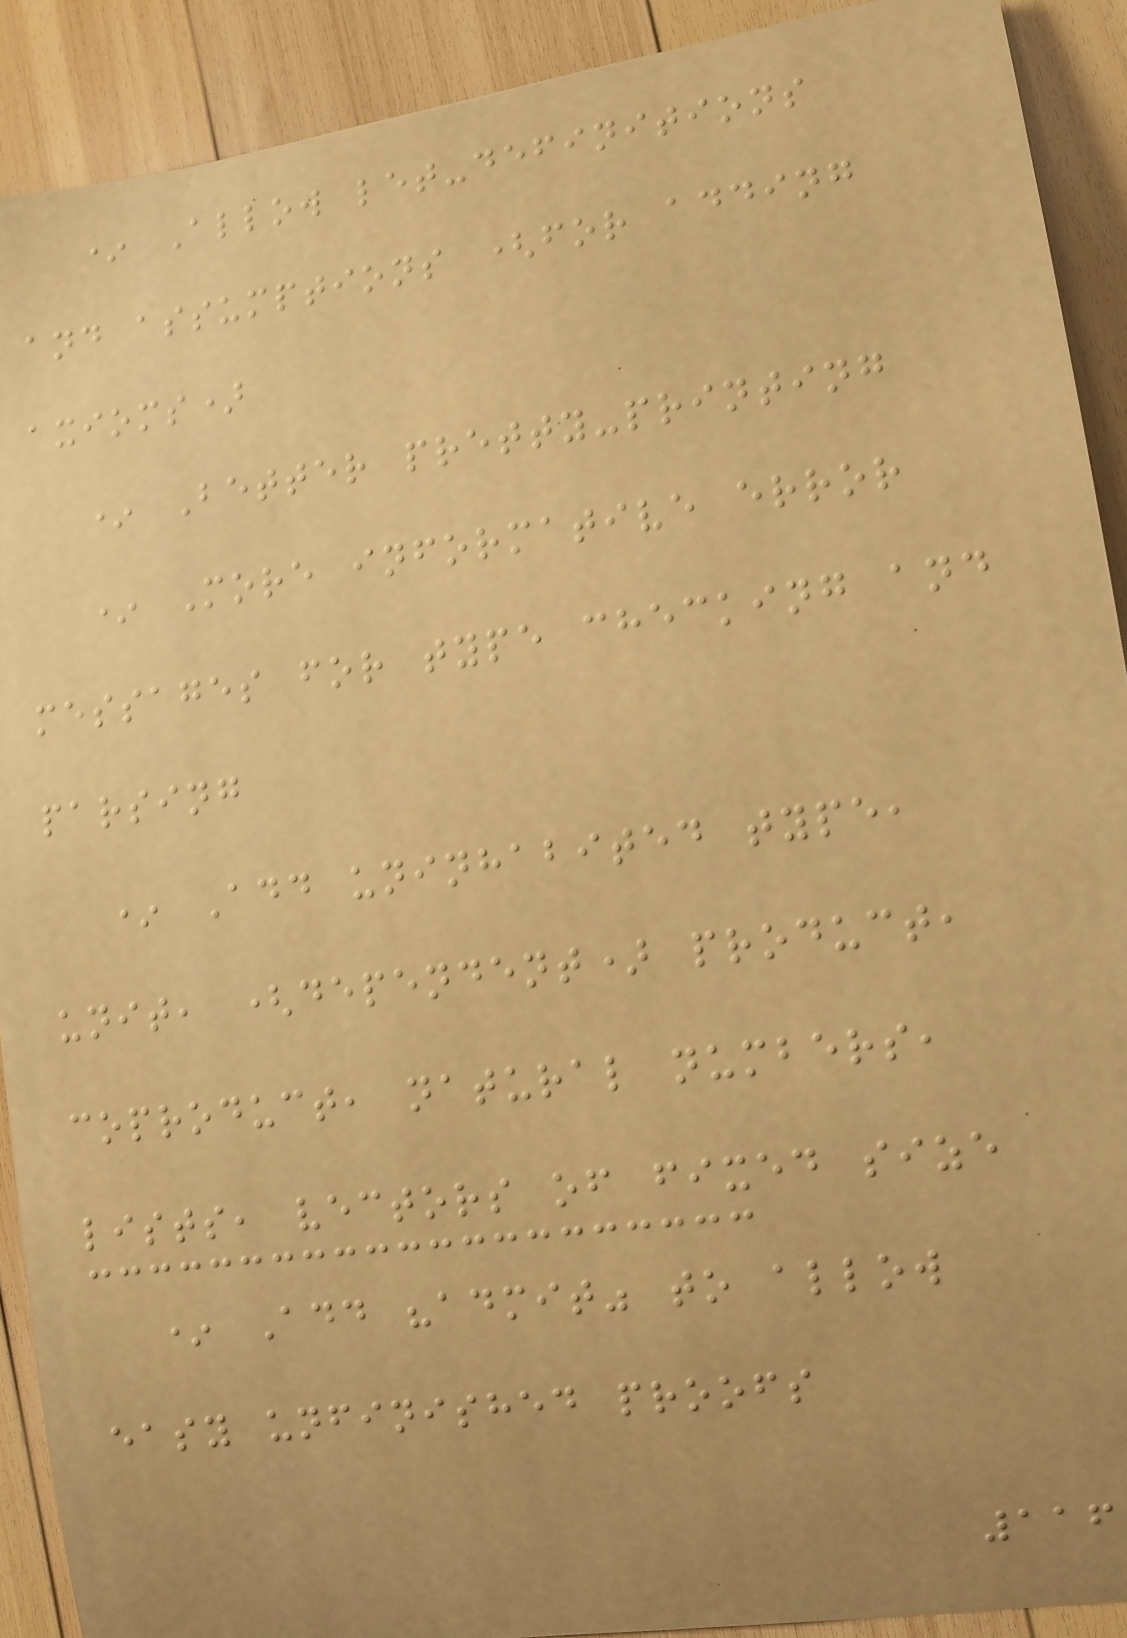* Allow let-definitions
and assumptions (for adding
axioms)
* Better pretty-printing
* More informative error
messages for type checking and
parsing
* Add uninhabited type,
unit, (dependent) product,
coproduct, natural numbers,
lists, vectors of fixed size
* Add "admit" to allow
easy unfinished proofs
116
